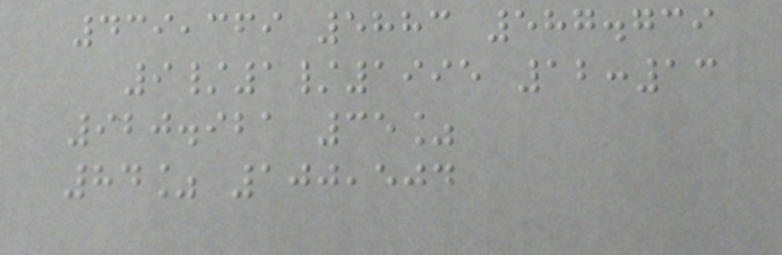439,369 5883 587.739
9/1/1995 12:13
920.921 35%
84% 100,504
